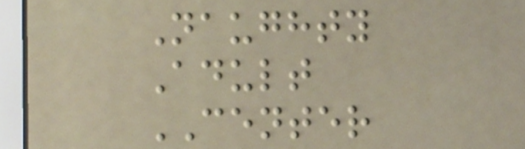Naughty
Adult
CENTER
